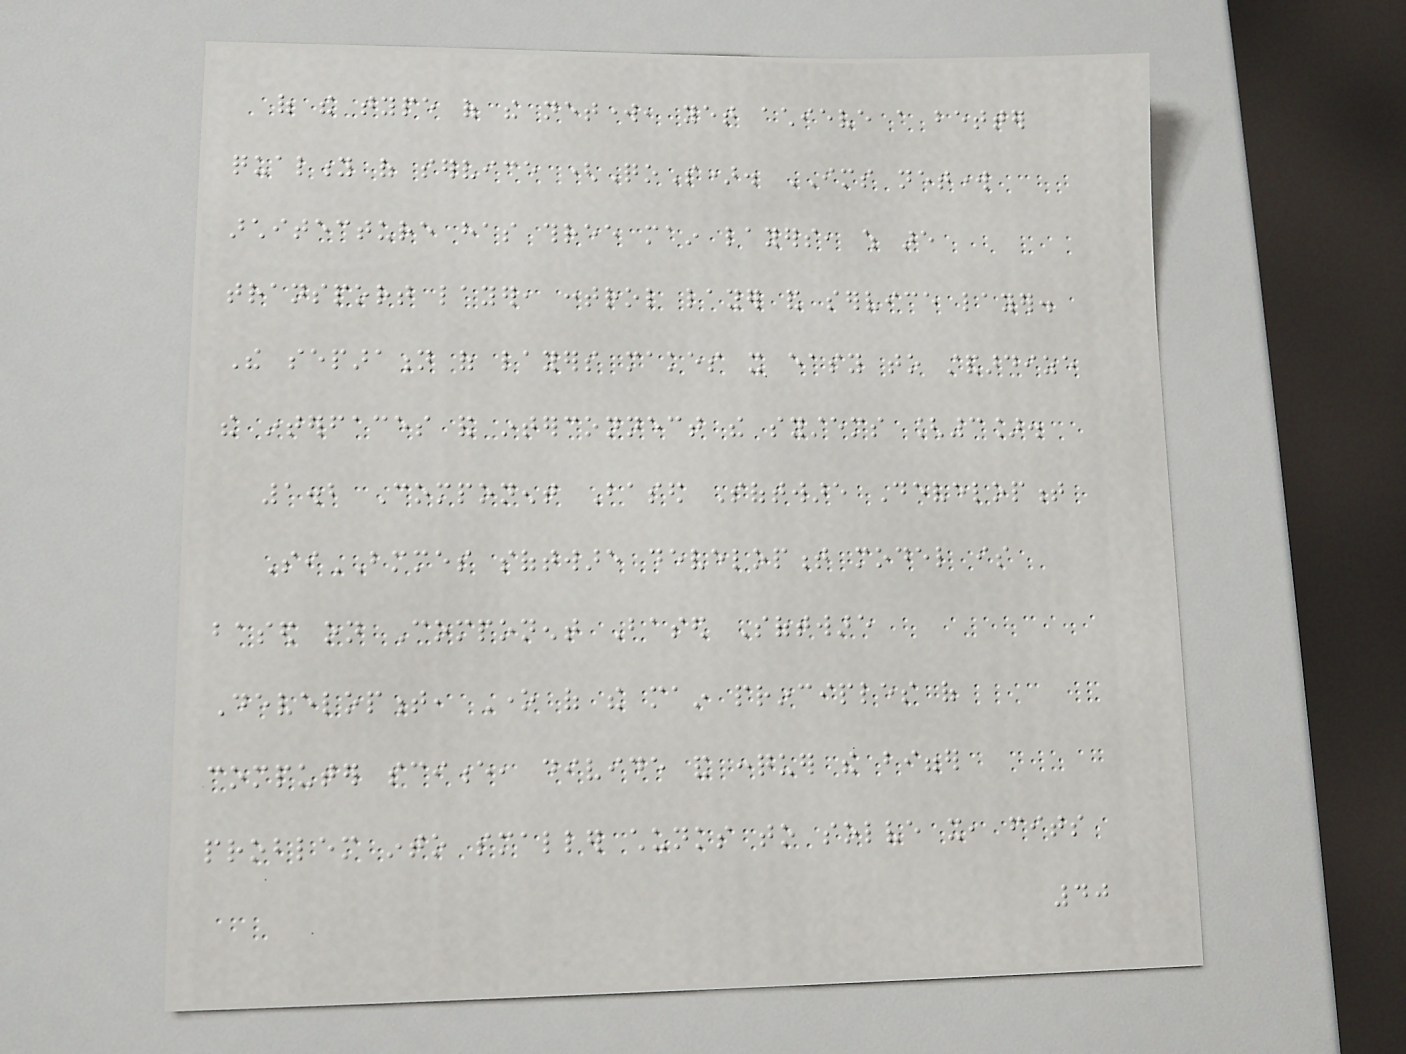of the type of the network, yet achieve a better
quality of service (QoS). IMS network
architecture has three main layers, which are
transport layer, control layer and service layer.
The separation of layers makes it easy to standardize
the interfaces and interconnect the systems [3].
1.2 Component Based Software Development
SiBMMES software development model is
based on Component Based Software
Development, One of the main principles of
computer science, divide and conquer the bigger
problem into smaller chunks to solve it, fits
40
